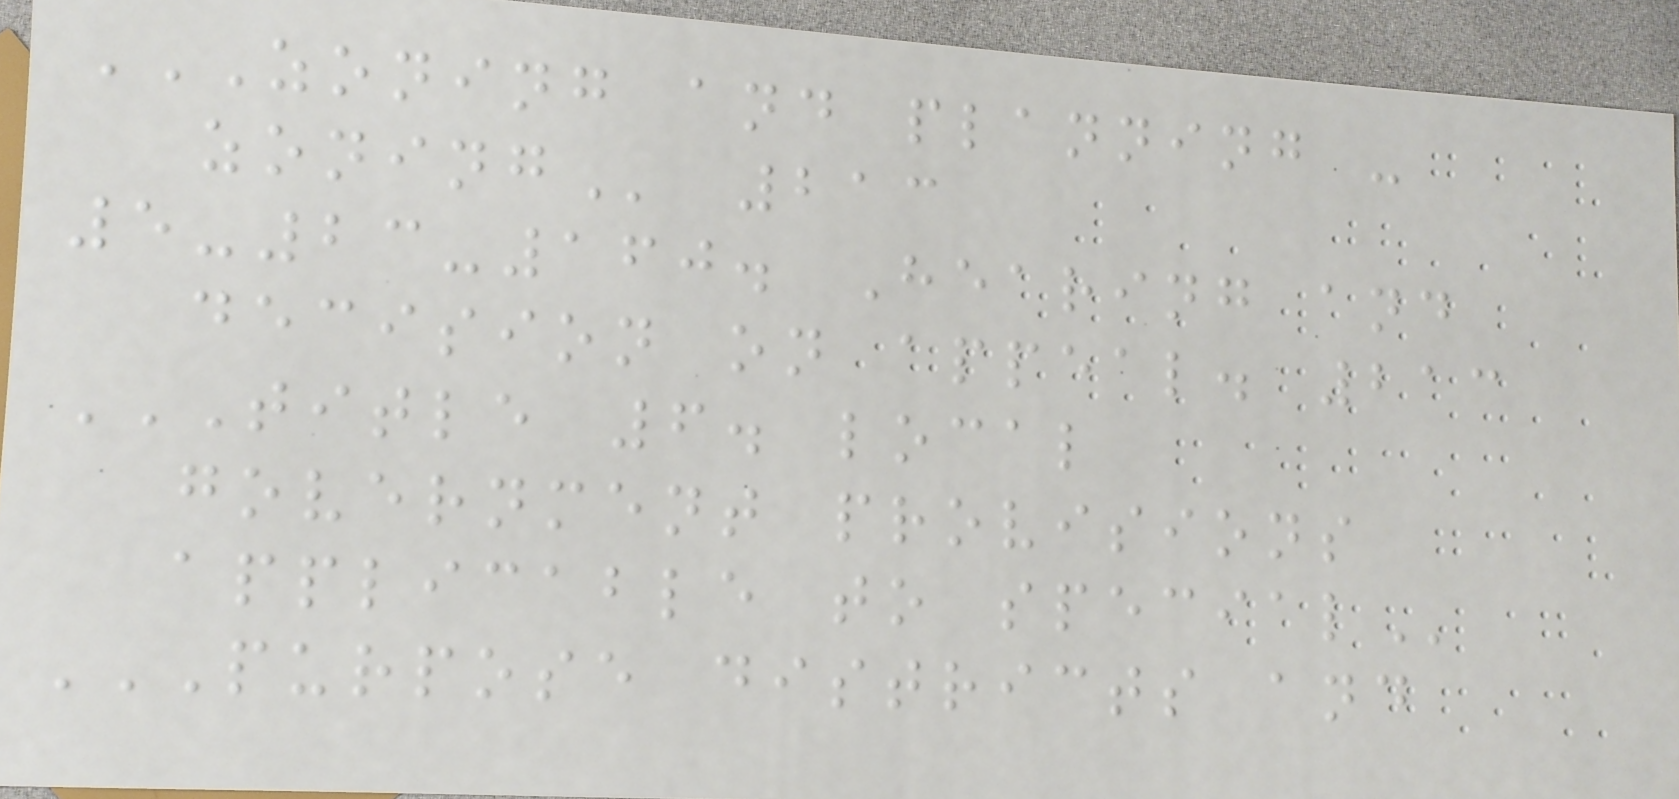ZONING AND PLANNING -
ZONING 213
5-23-160. Hearing and
decision on appeal. 213
TITLE 6. LOCAL
GOVERNMENT PROVISIONS
APPLICABLE TO SPECIAL
PURPOSE DISTRICTS AND
